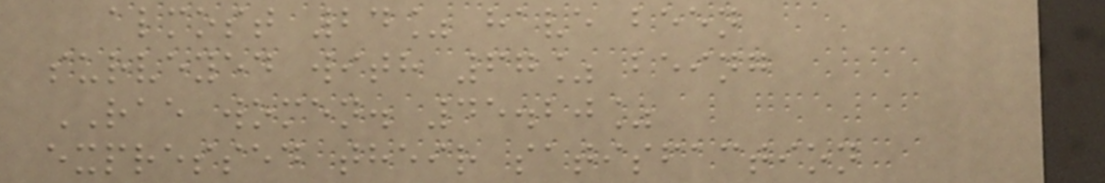almost 24% have been
surveyed with 67% being
RAE women. 45.20%
expressed their satisfaction
